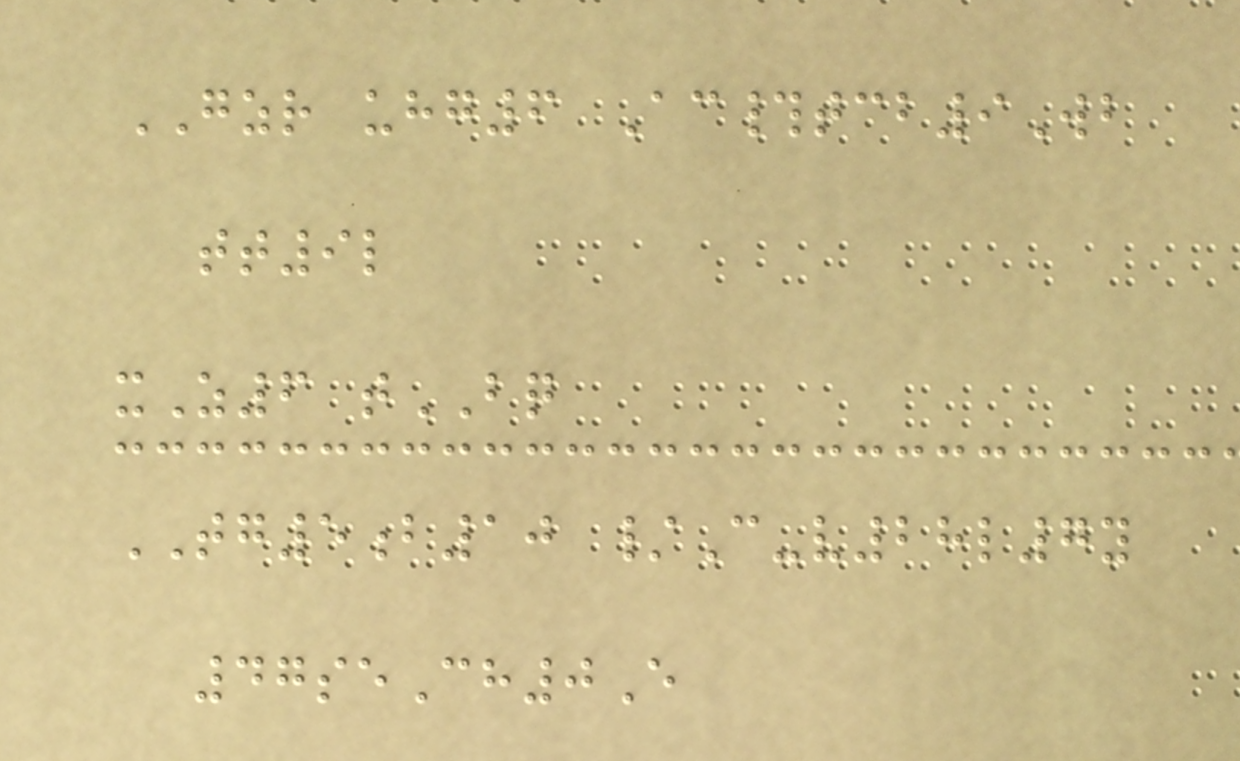GZR uhg6 Ac#tcb9Wb
tt9l
xZ6 tBQ
TG5b10 /C-v28l7y
47seCh0E
